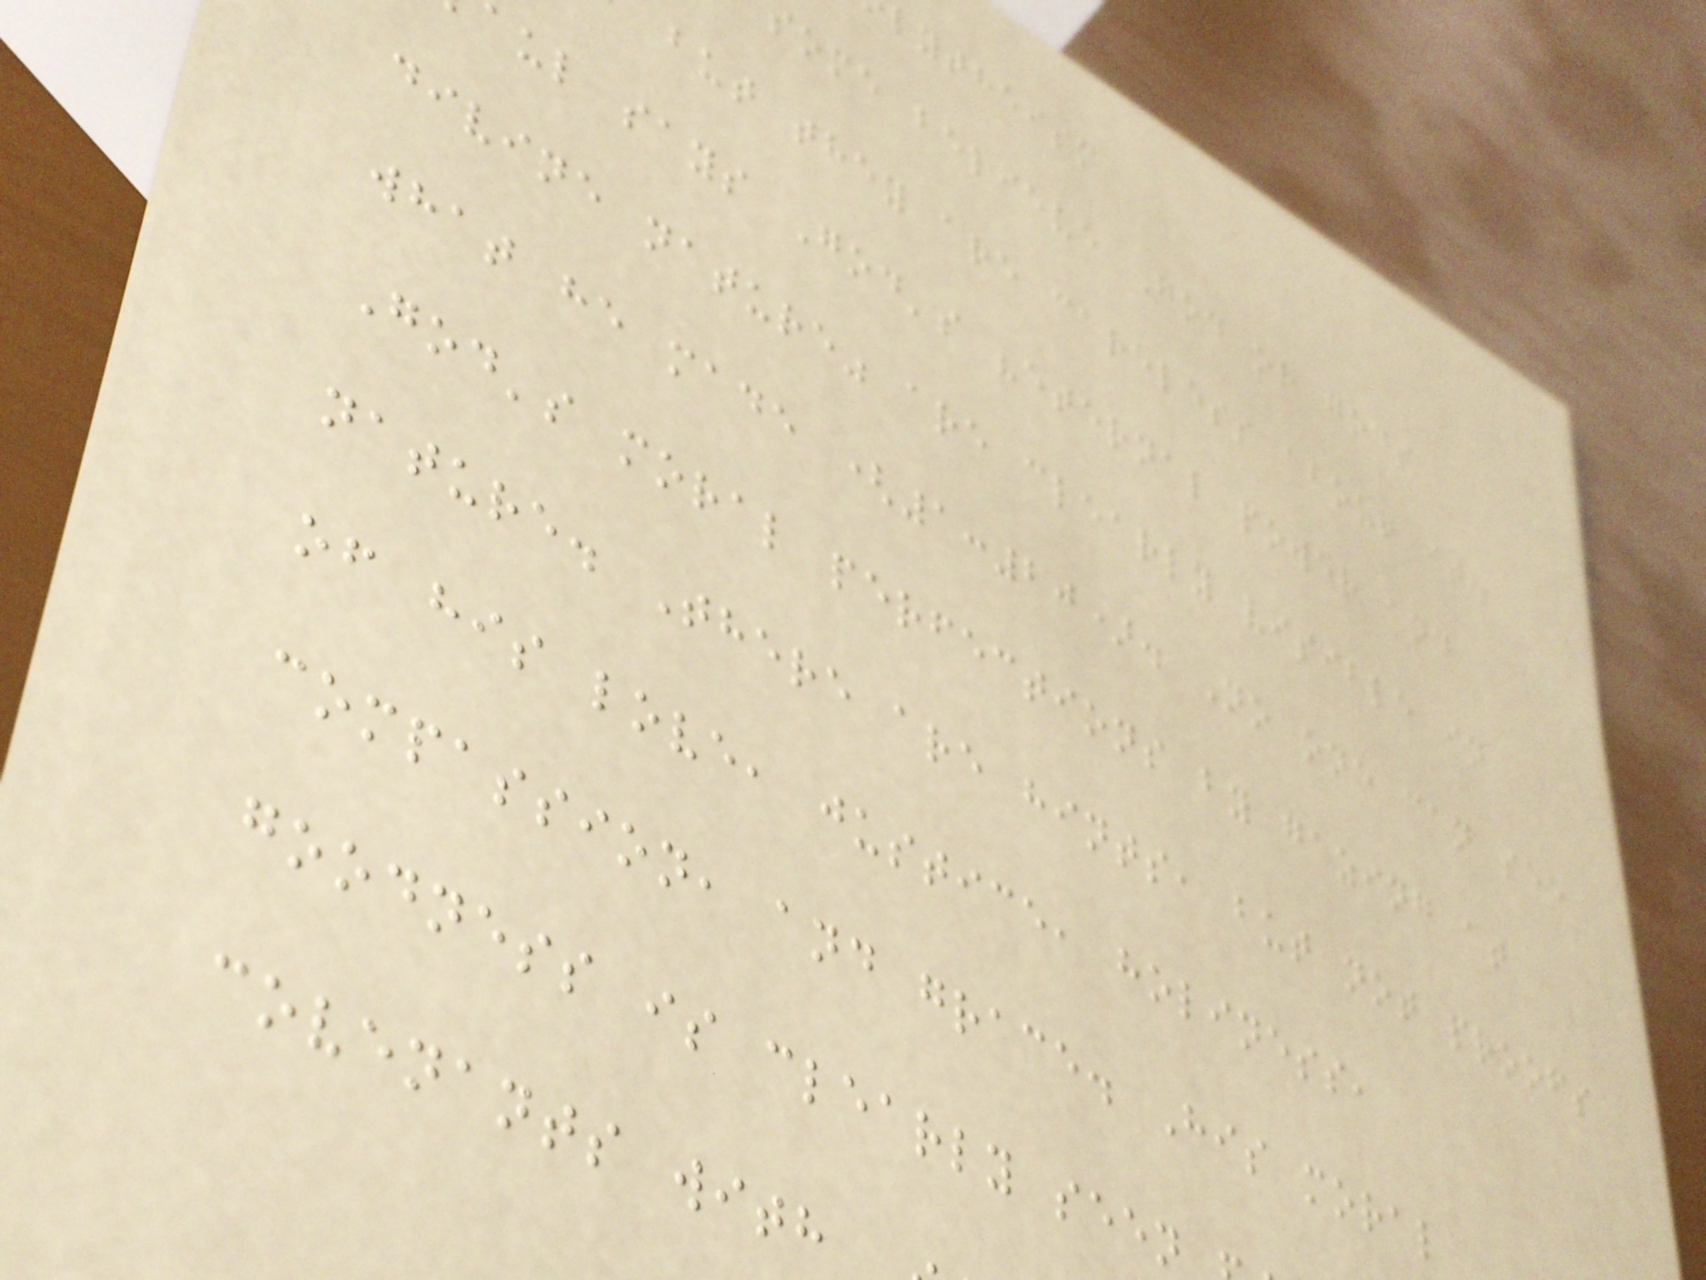lytheism
some believe God or gods
but they are careless about it.
aul says God's "eternal power and
divine nature" are clearly visible in
what he made (1:20). No one can see
God's moral perfections by gazing at
nature. There are hints, but not proofs
of his love, justice, holiness,
compassion, and grace. His moral
goodness is clearly seen
covenants with
